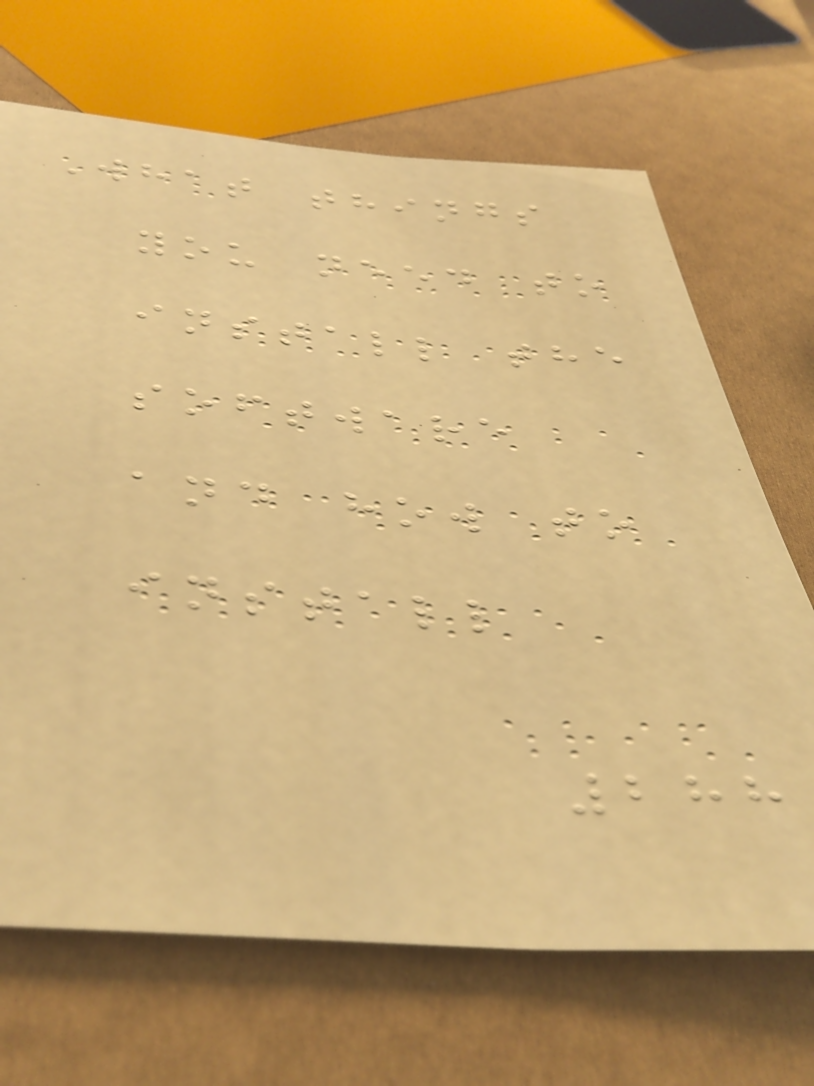What things
you need to
install the
software
and how to
install
288
